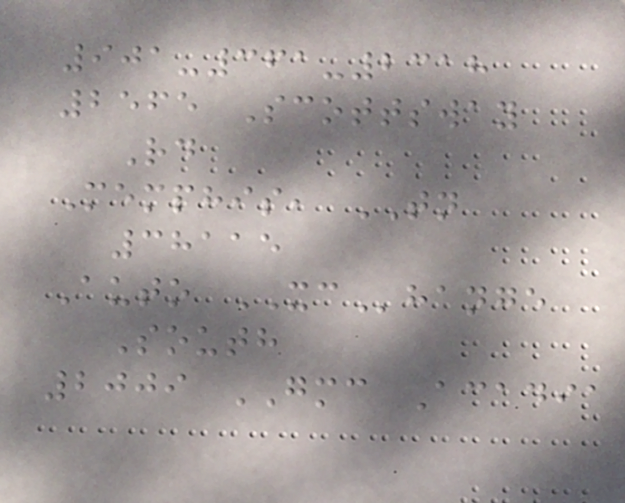901-361-2318
2565 Scottsway
Rd
Memphis, TN
38115
Auto XChange
South
2009 GMC Acadia
